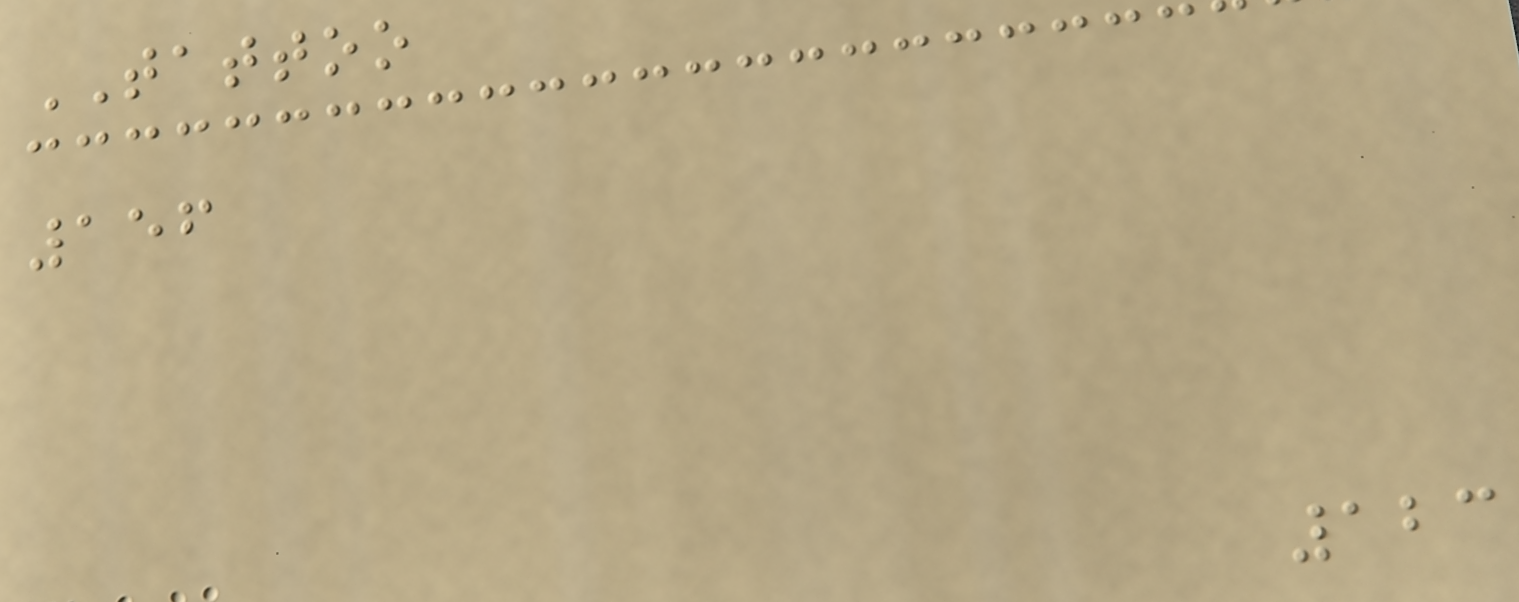TATTOO
156
123
